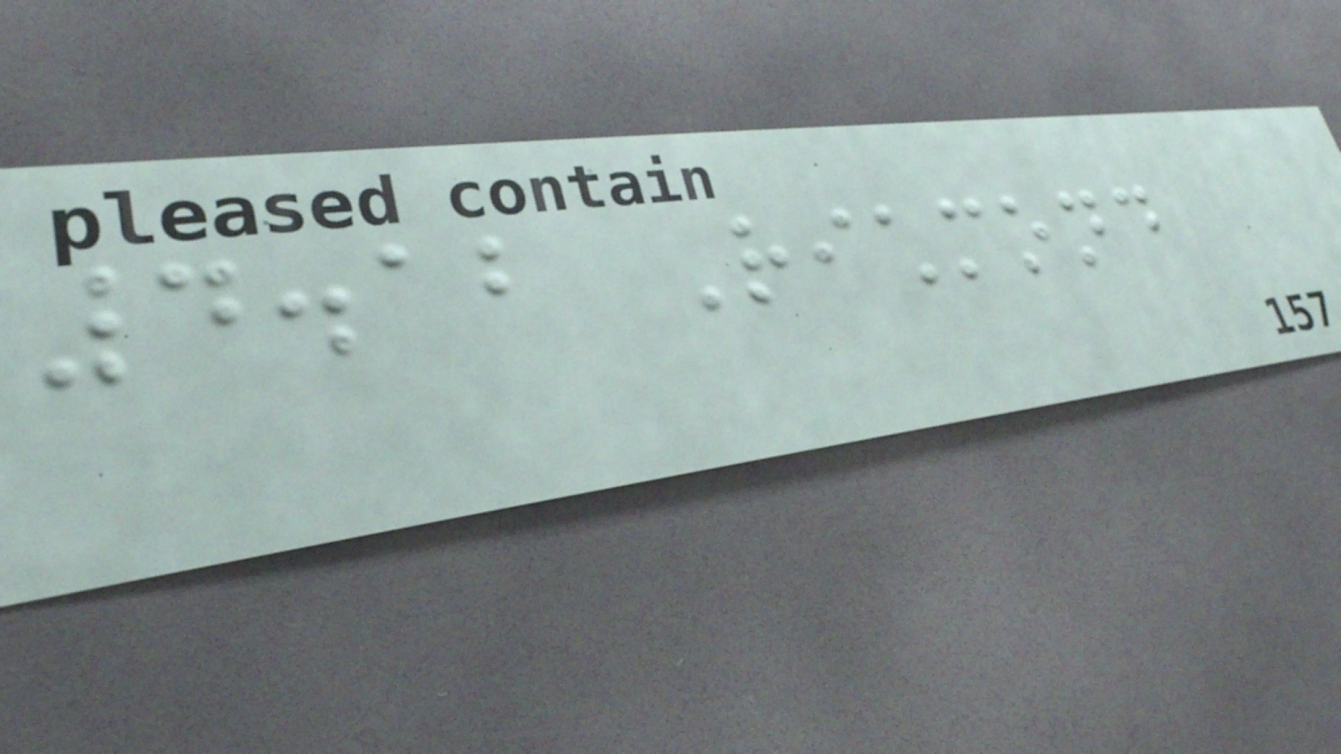4.12 Richmond
